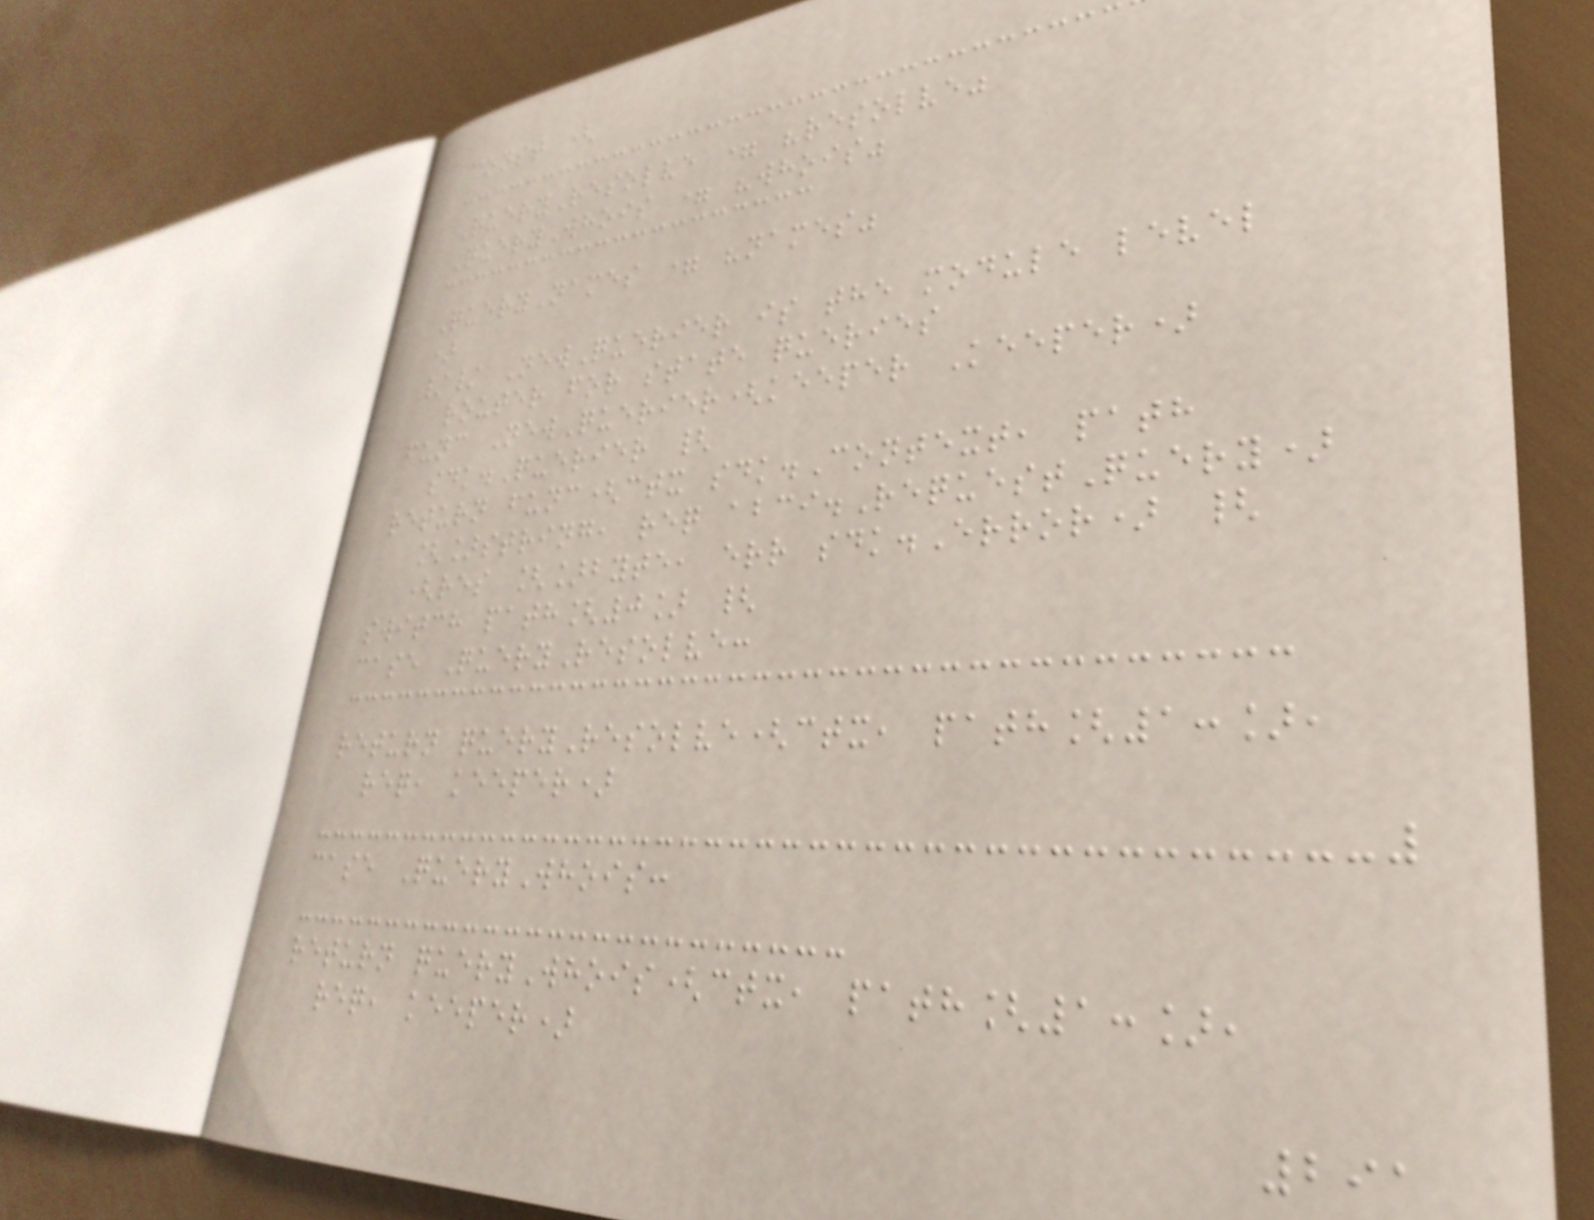const (
QueryResolve = "resolve"
QueryWhois = "whois"
QueryNames = "names"
)
// NewQuerier is the module level
router for state queries
func NewQuerier(keeper Keeper)
sdk.Querier {
return func(ctx sdk.Context, path
[]string, req abci.RequestQuery)
(res []byte, err sdk.Error) {
switch path[0] {
case QueryResolve:
return queryResolve(ctx, path[1:],
req, keeper)
case QueryWhois:
return queryWhois(ctx, path[1:],
req, keeper)
291
